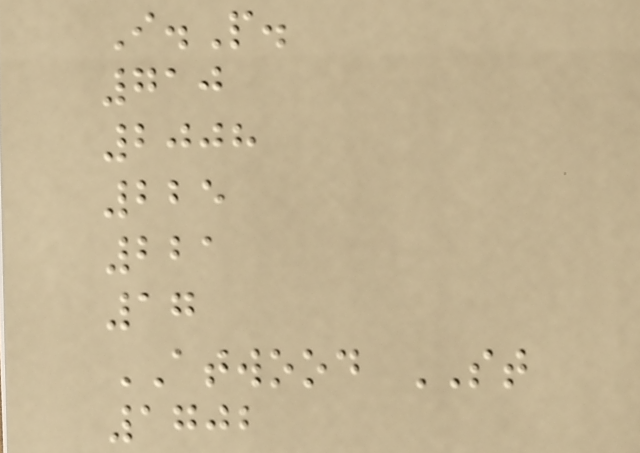I.P.
710
2008
225
221
17
ATWOOD ST
1702
